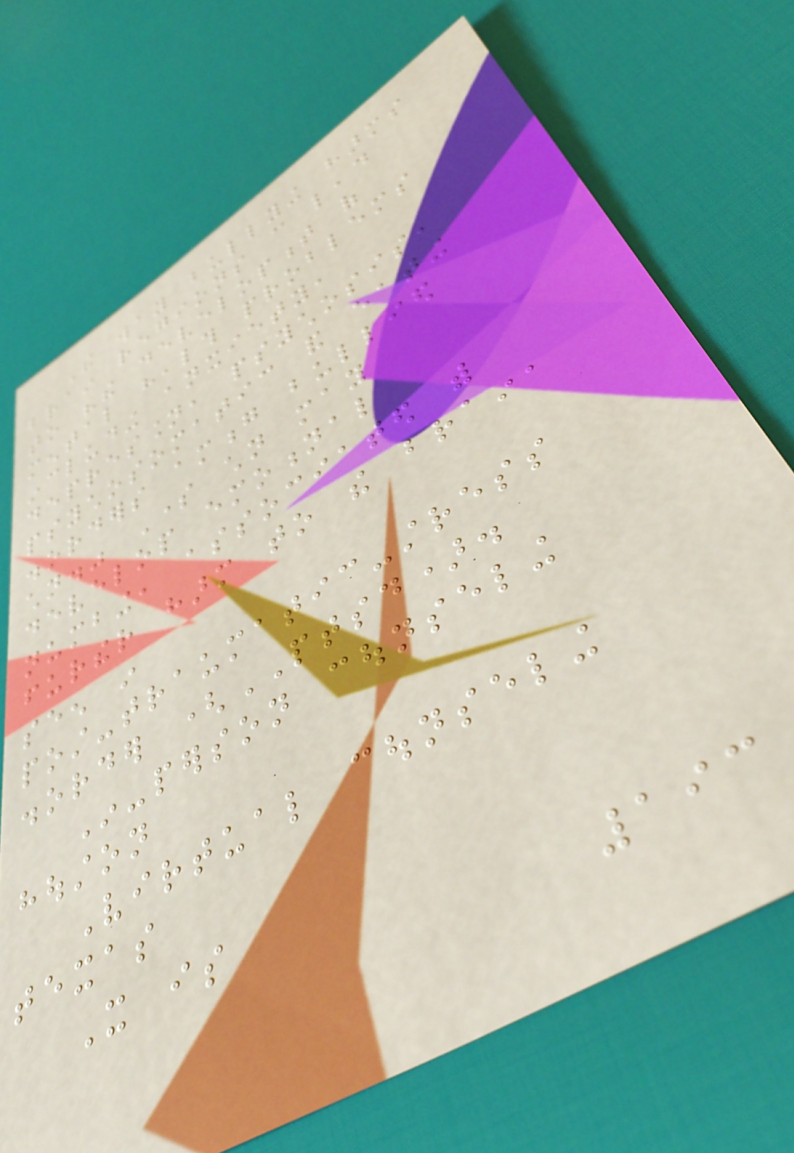The way bullying harms
brain regions can lead
to "the development of
mental health problems
including anxiety,
depression, psychosis,
psychosomatic and eating
disorders among bullied
children." Some children may
develop emotional
numbing, associated with
further harm to the brain,
seen in
post-traumatic-stress
disorder (PTSD).
In-person counseling
houston
Virtual counseling
texas
It is
193
